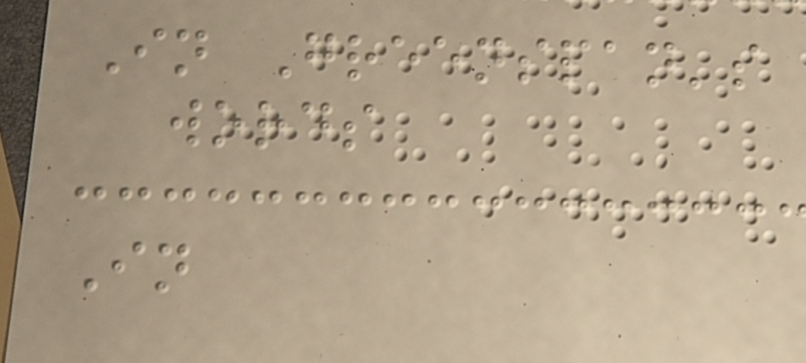In Greenspan's
words
In
